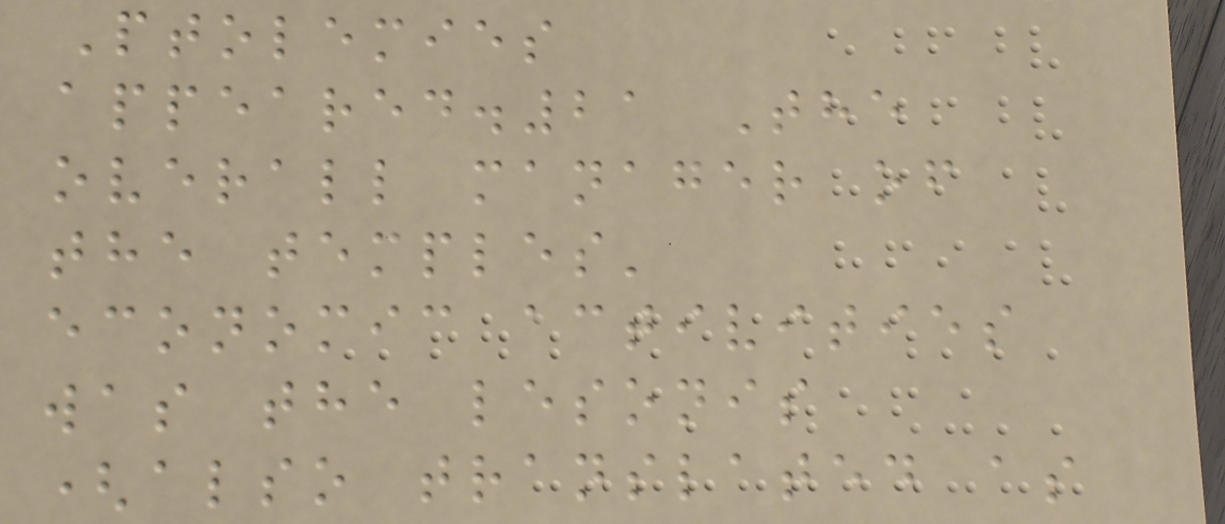Ptolemies
appeared.21 The
overall manager of
the temples'
economic activities
was the lesonis
(also translated as
